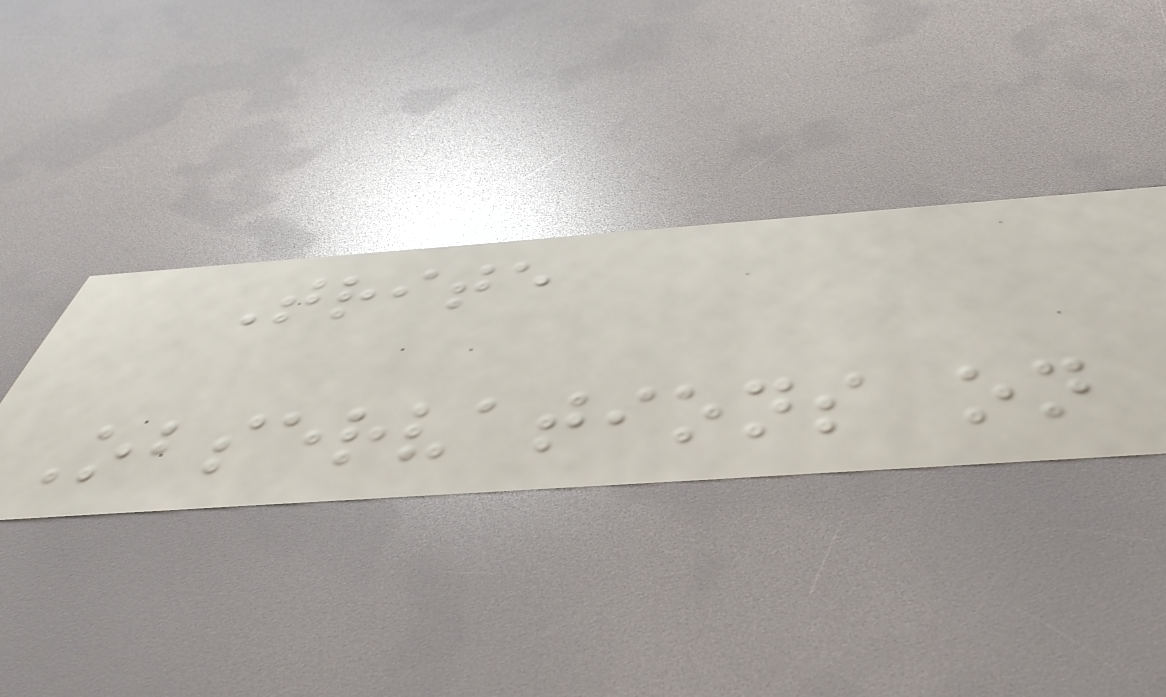Trite
Observations on
